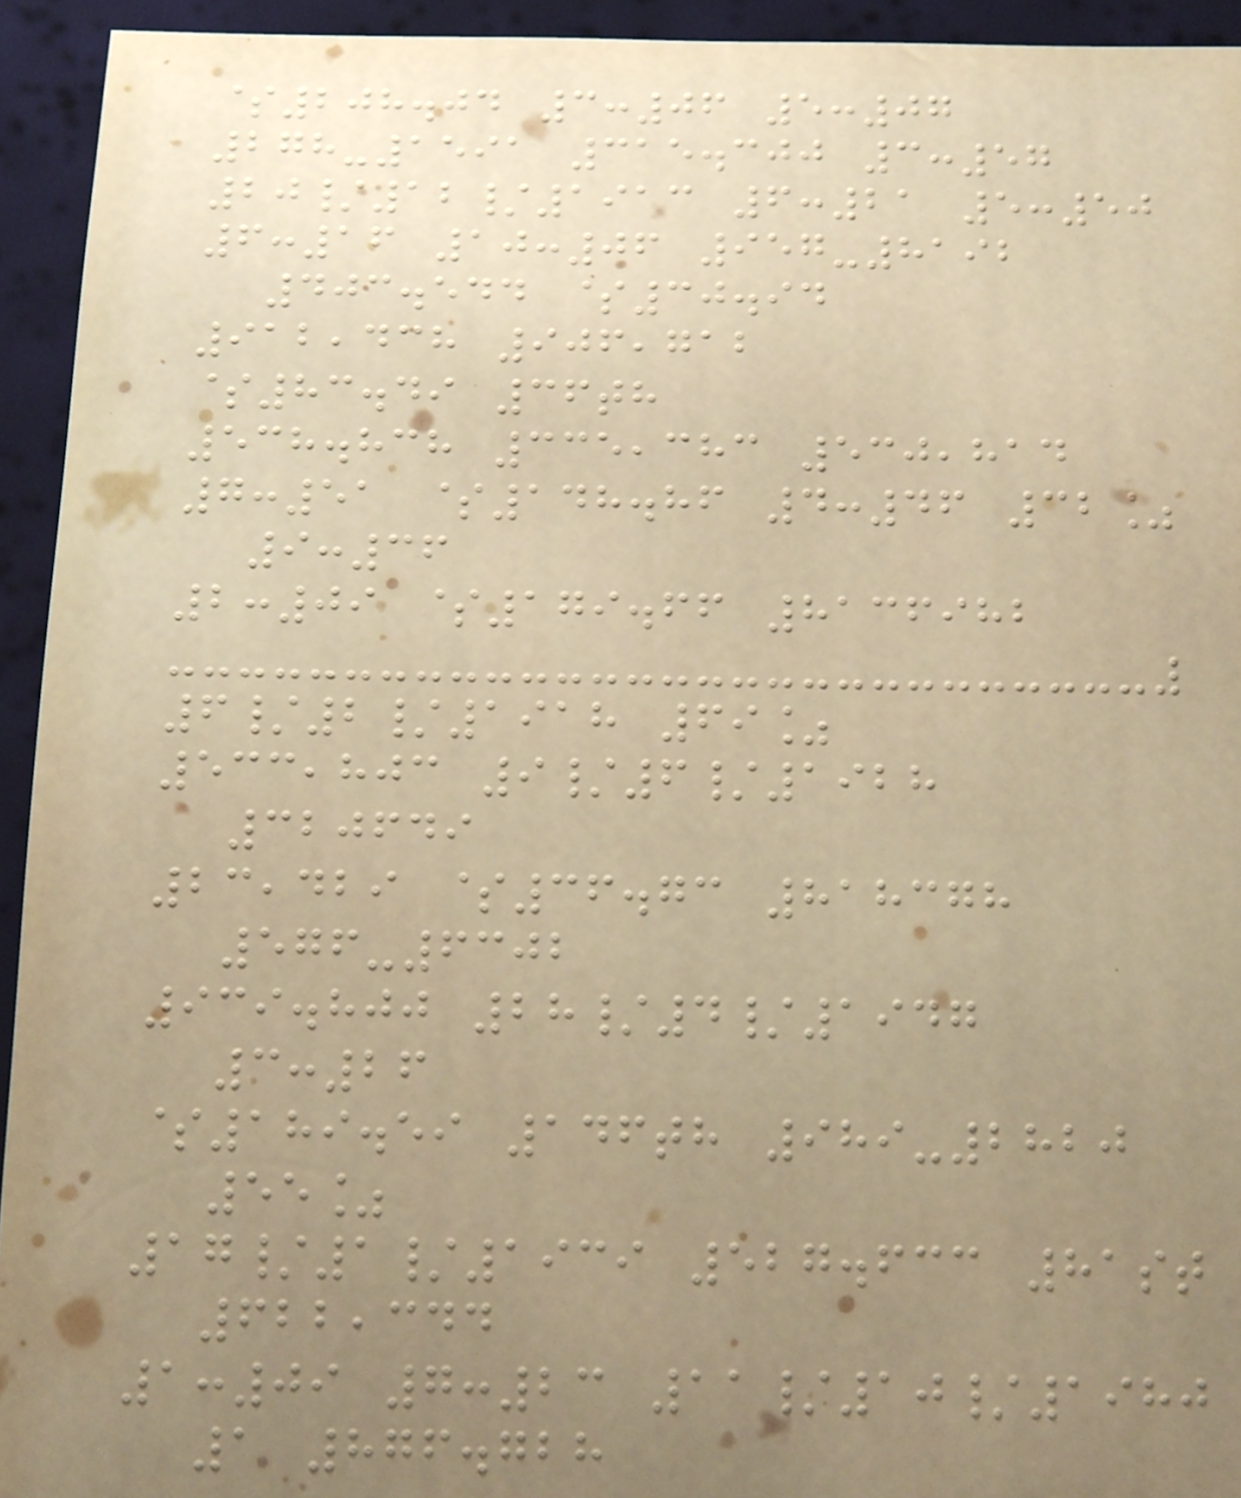$208.04 3:06 5:07
278-1591 315.300 3:57
20/12/1913 6:21 5:50
6:16 10:06 957-8192
403.544 $30.94
912,438 906,712
$83.49 36th
538.838 335,383 530,814
7:51 $148.86 4:46 32%
9:36
2:09 $179.66 8136982
6/2/1918 69%
533,803 9/6/1928
320649
23,429 $36.73 818378
576-6302
939.800 28/4/1947
3:26
$189.59 146th 989-2820
55%
17/1/1939 527.633 81st
622,344
1:09 7:23 11/10/1980
1 876.728
